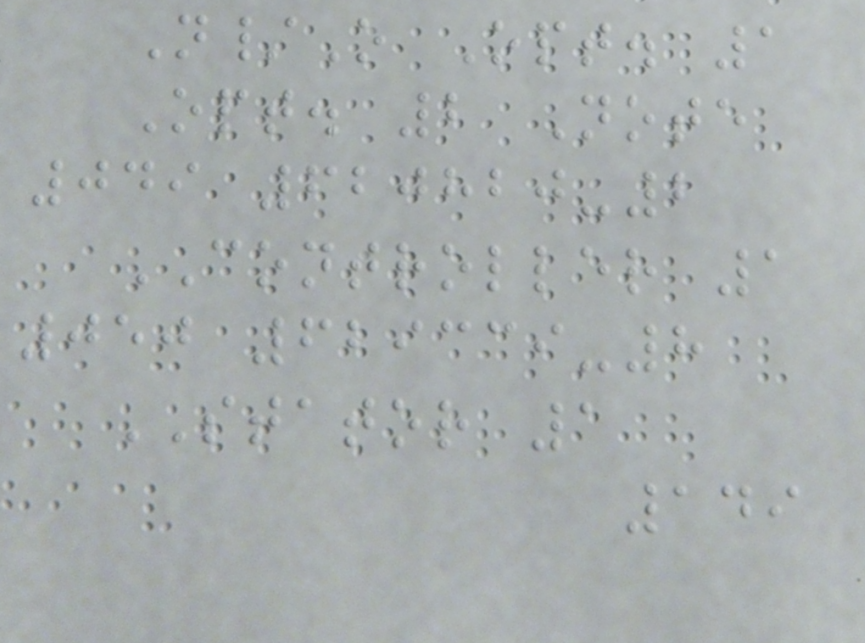N/O Opt. 1
Opt. 2 Note
049 620820-2
CONTROLLER 1
050 629339-8
STATOR 1
149
